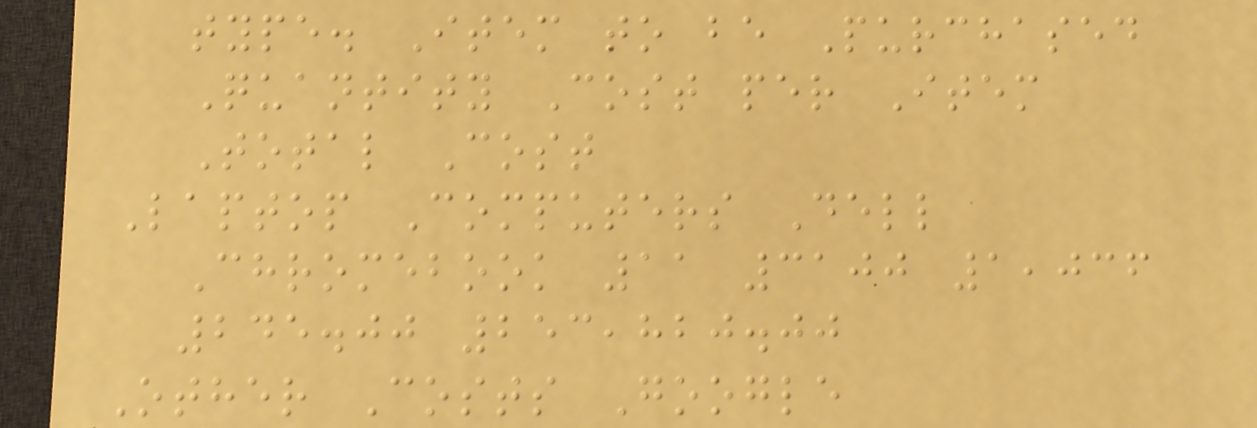type. Item to be Purchased
Quantity Cost per Item
Total Cost
Laptop Computers Dell
Chromebook 11 3100 1,036
245.00 253,820.00
Other Costs Google
